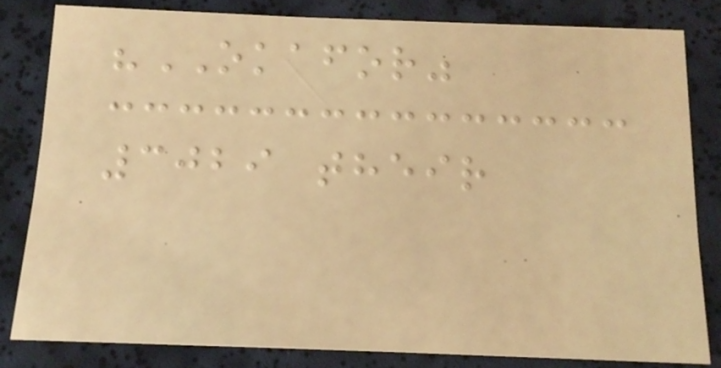"OKAFOR"
3029 their
